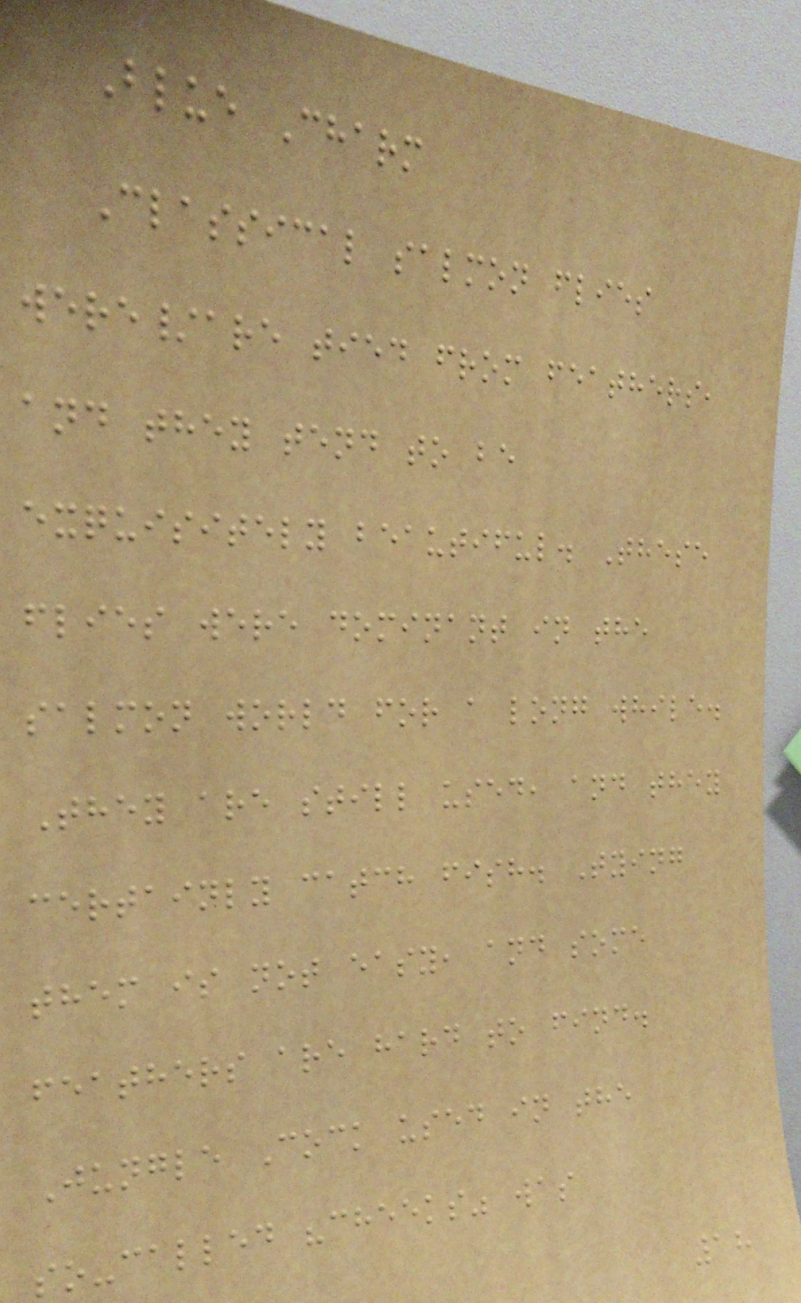Blue Charm
Classical salmon flies
were/are tied from feathers,
and they tend to be
exquisitely beautiful. These
flies were dominant in the
salmon world for a long while.
They are still used, and they
certainly catch fish. Tying
them is not easy, and some
feathers are hard to find.
Jungle Cock used in the
so-called "cheeks" was
18
